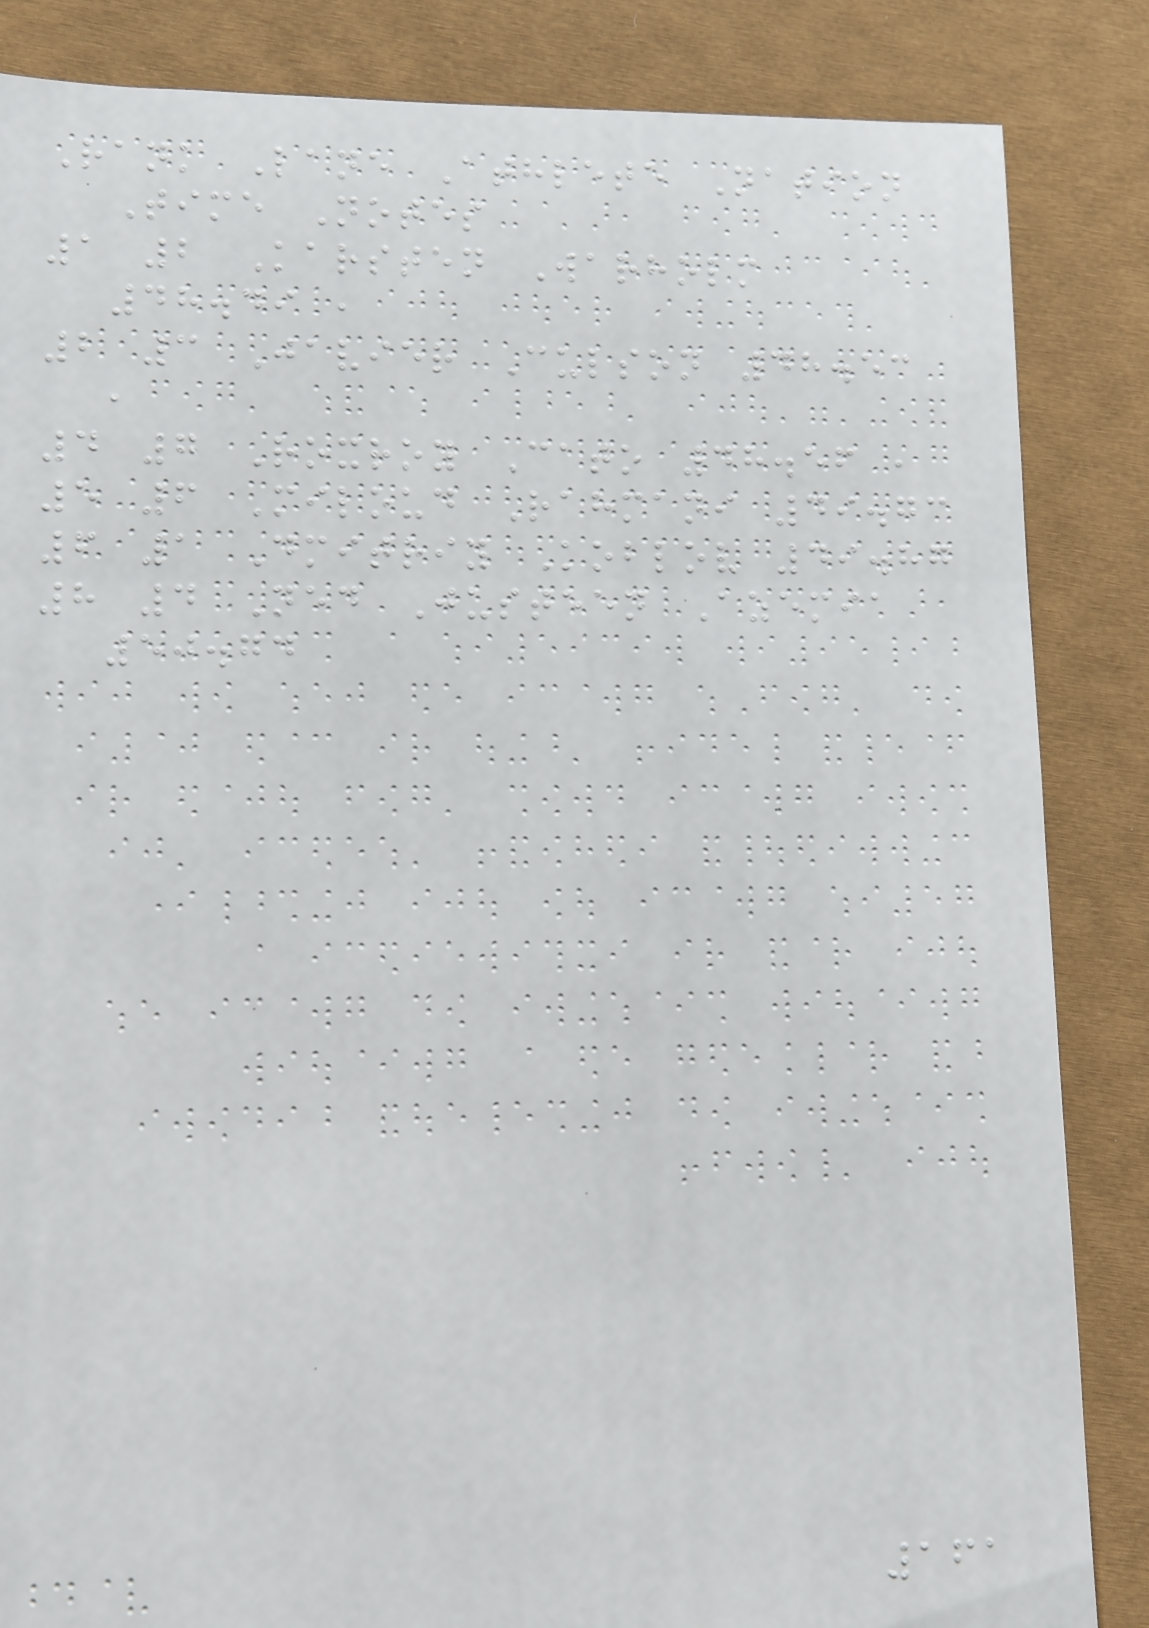Rank Lane Athlete Nation
Time Notes
1 2 Karsten Warholm
48.49 ,
2 3 Javier Culson 48.53
,
4 7 Roxroy Cato 48.56 ,
5 6 Miloud Rahmani 49.73
6 1 Dmitriy Koblov 49.87
8 4 Ned Justeen Azemia
50.74
161
